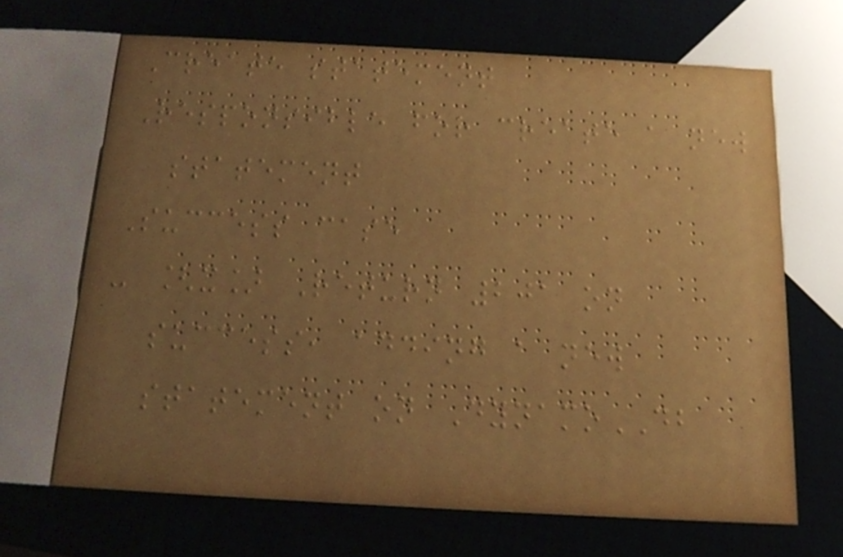Create statement
Responsible for create a new
statement
Success case
- [x] Return 201 on
success, adding a new
statement on DynamoDB
